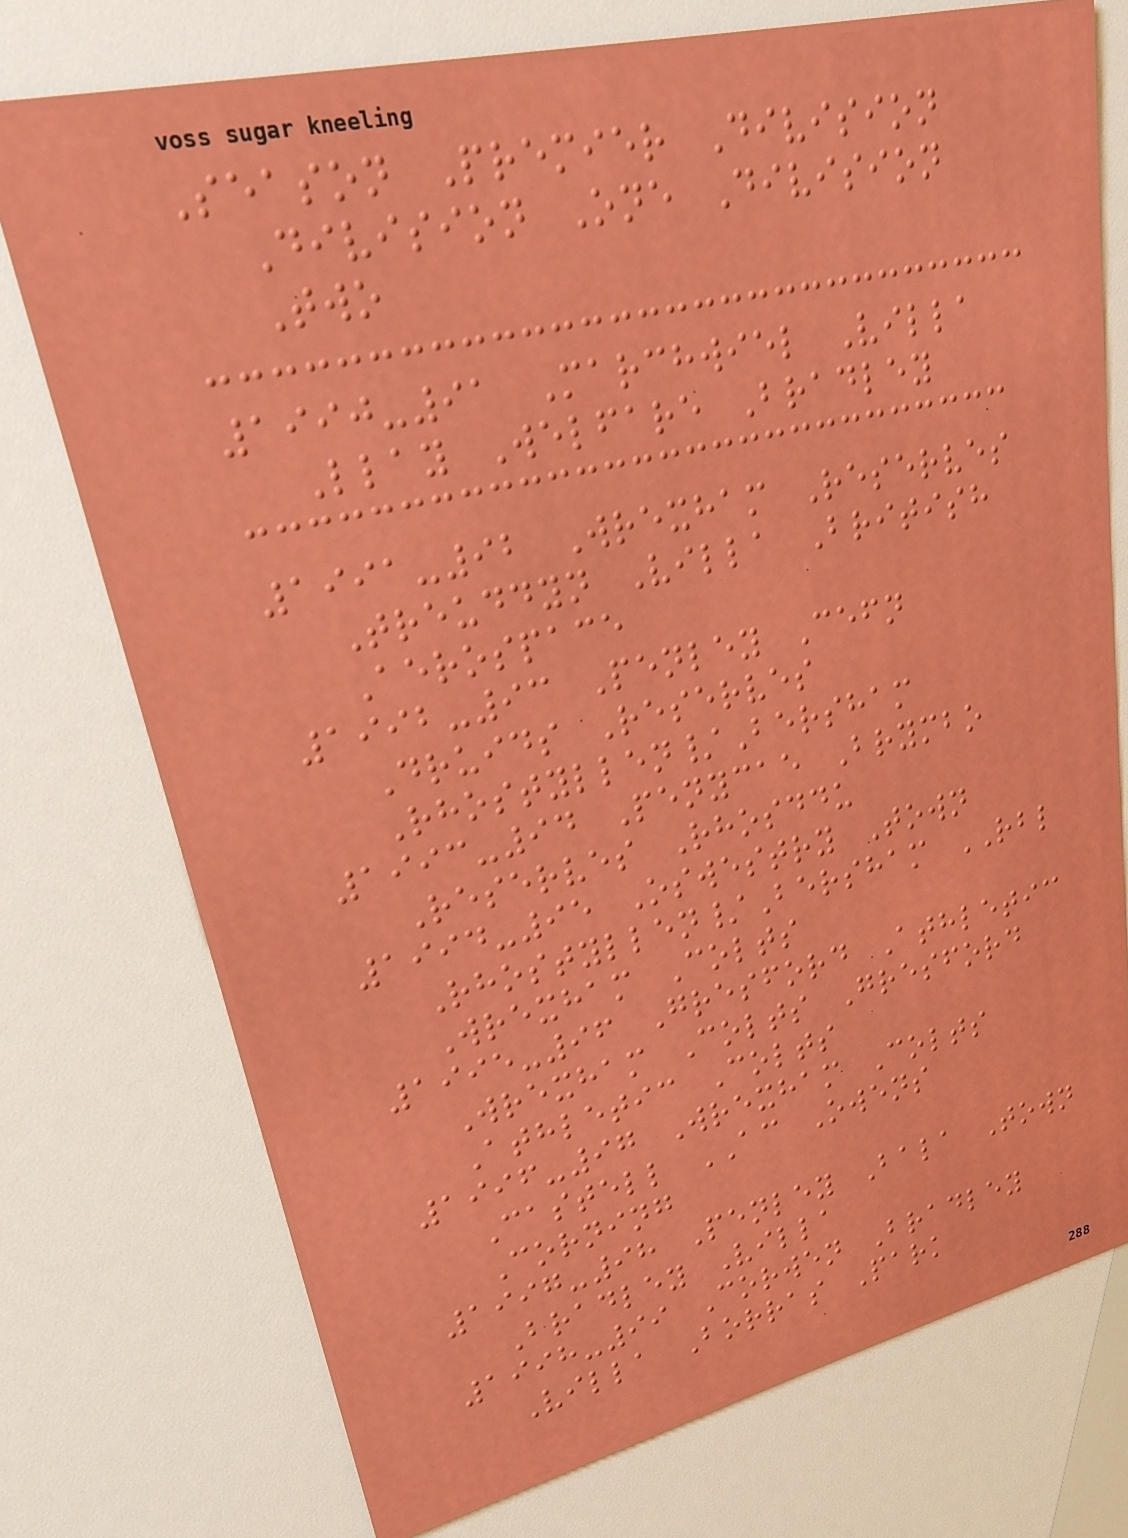Season Premier Division
Division One Division
Two
1990-91 Marchwiel Villa
Llay Welfare Bradley
1991-92 Wrexham Reserves
Treuddyn Villa British
Aerospace
1992-93 Penley Cefn
Druids Reserves
Rhostyllen/Bersham
1993-94 Penycae Brymbo
Reserves Rhosddu
1994-95 Oswestry Town
Rhostyllen/Bersham RBL
Wrexham Colts
1995-96 Gresford Athletic
Wrexham Colts Gresford
Athletic Colts
1996-97 Wrexham Colts
Castell AC Owens
Corning
1997-98 Penley Bala Town
Bradley Villa
1998-99 Corwen Bradley
Villa Borras Park
